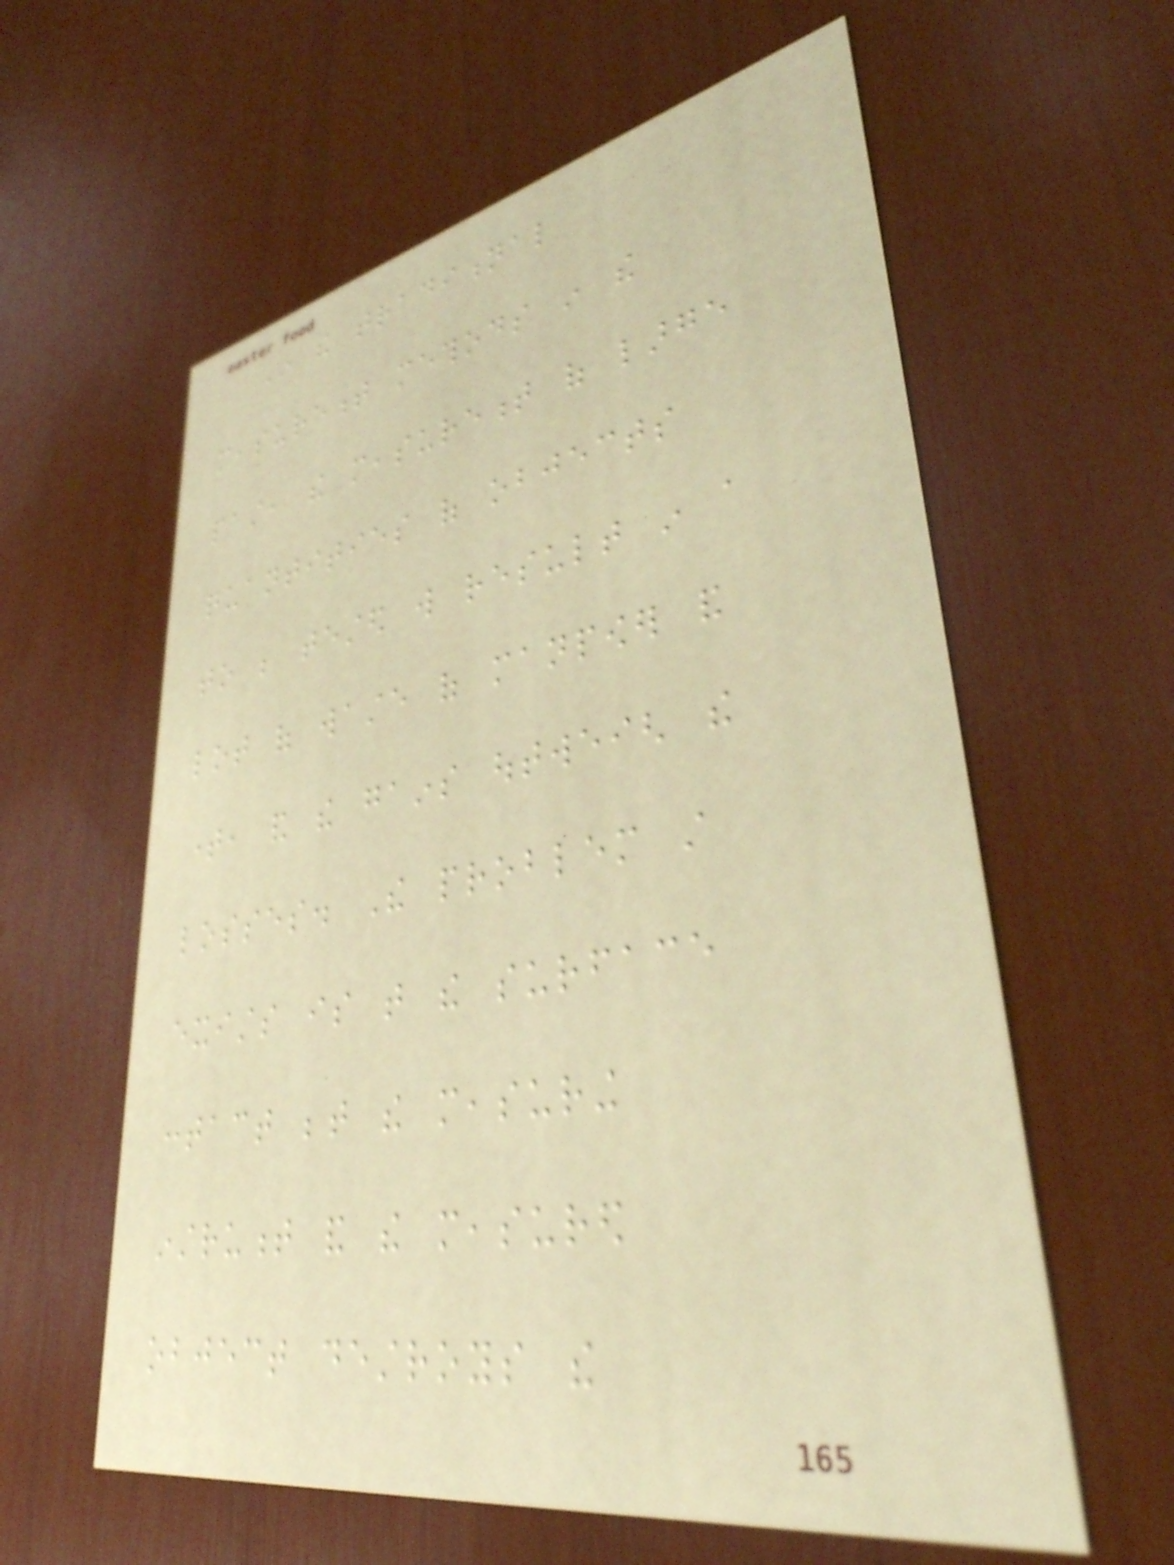In the traditional
measurement methods in the
past, the measurement of large
quantities of objects
to be tested will result in a
lot of waste of manpower and
time, and the gains outweigh the
losses. The problem still
exists is that the surface
contact between the measuring
instrument and the measured
object destroys the
